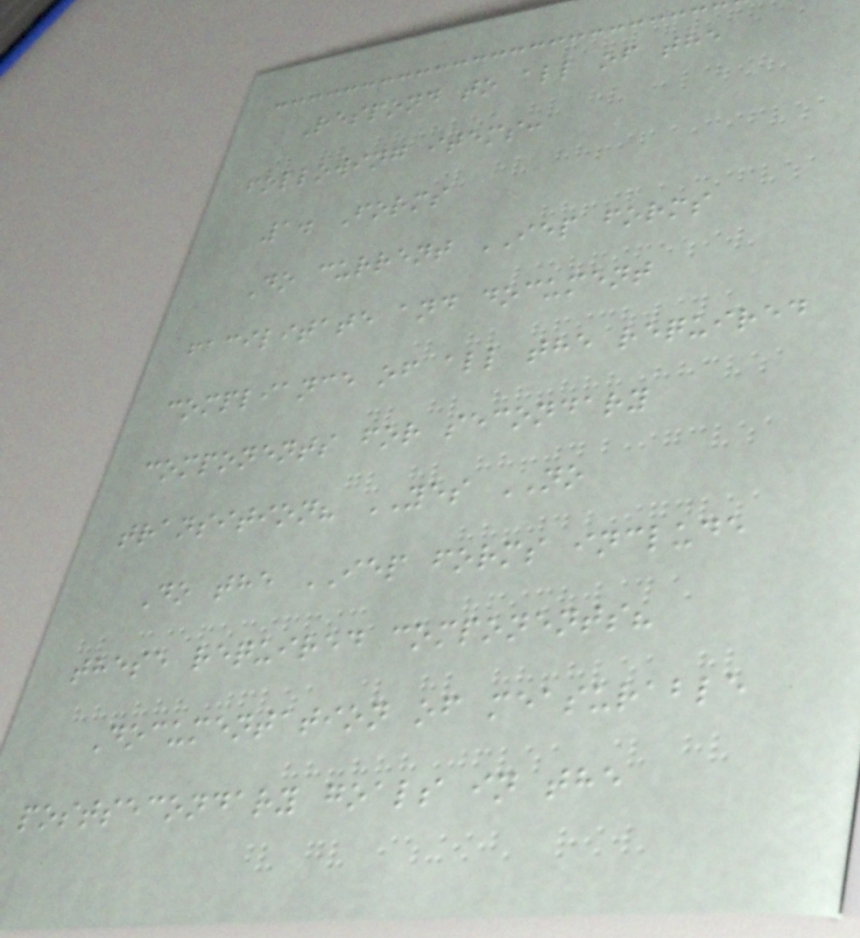Respond to all of the
following items:
1. Forms
Do current IEP forms
facilitate and document
compliance of all the required
components for secondary
transition? YES NO
Do the IEP forms include
these required components?
Documentation of measurable
postsecondary goals in the
